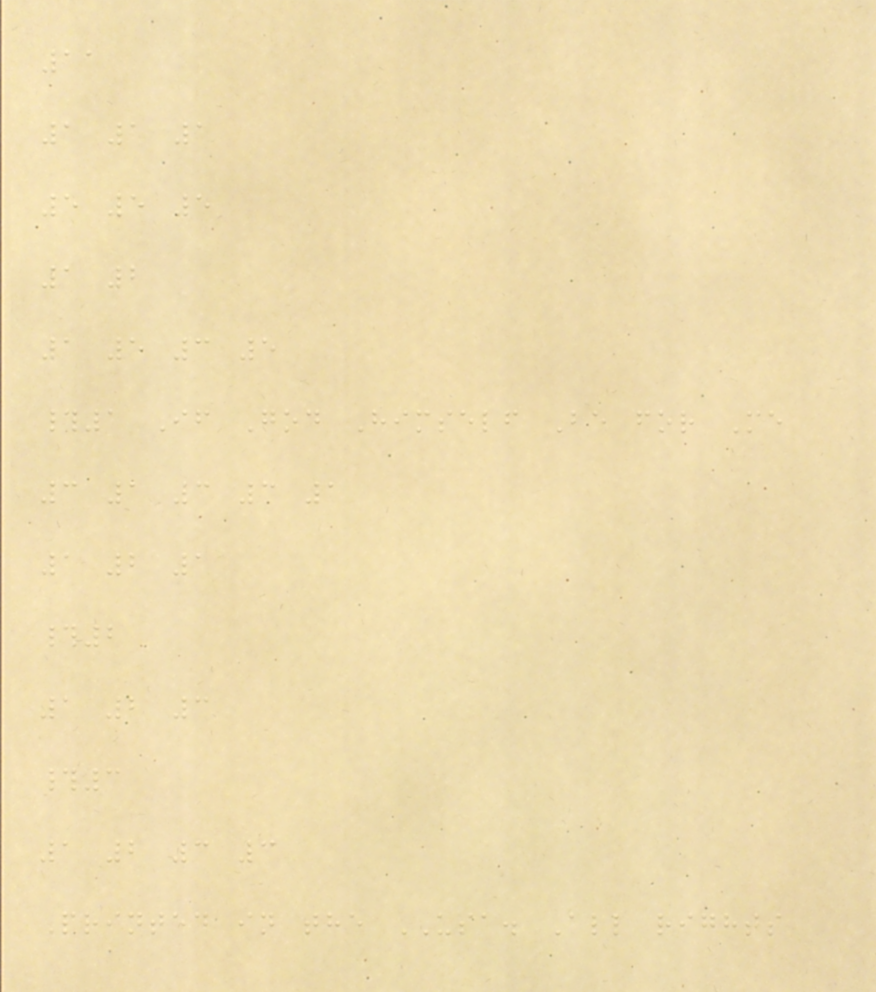11
1 1 1
5 5 5
1 2
1 5 3 5
#1 If God Himself Be for Me
3 1 3 3 1
1 2 1
#2
1 2 3
#3
1 2 3 3
Printed in the USA. All rights
